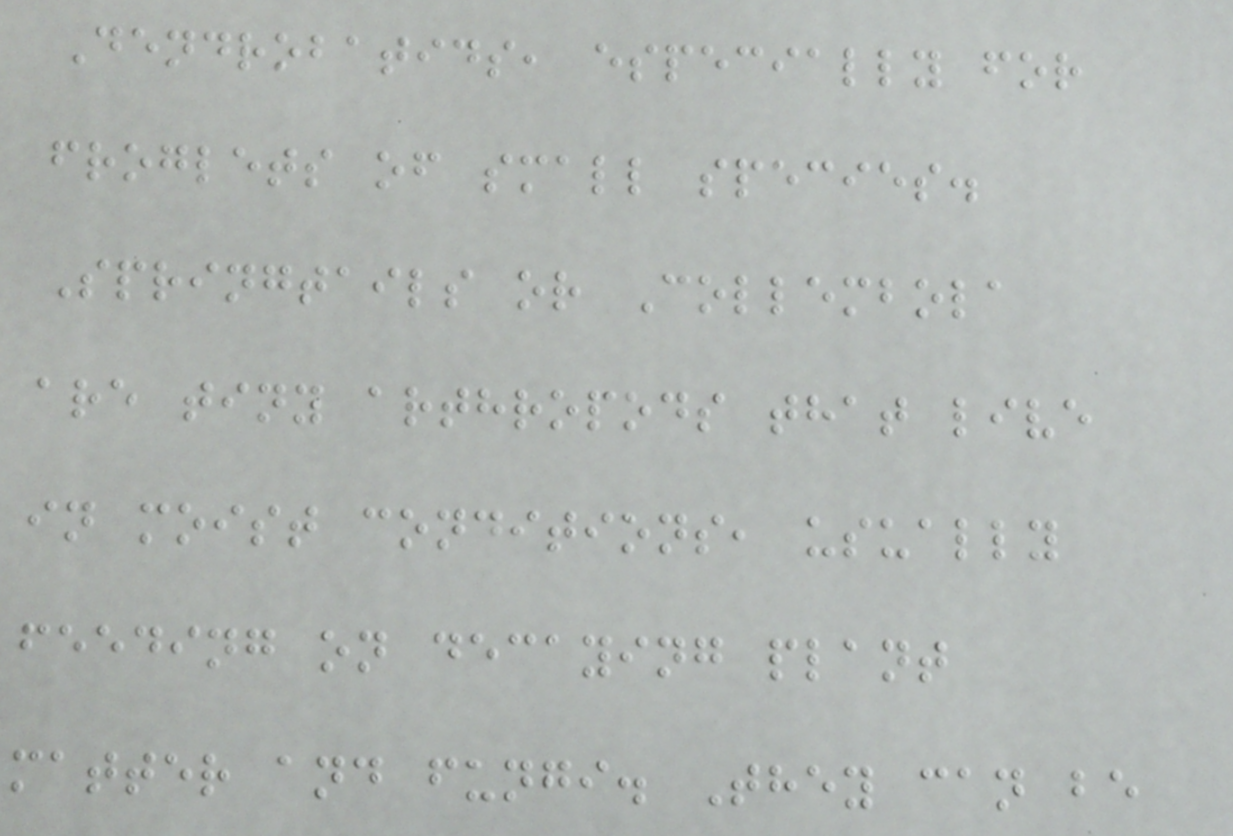Dendrobatids, especially for
froglets of small species.
Springtails or Collembola
are tiny arthropods that live
in moist conditions, usually
feeding on decaying plant
matter and fungi. They can be
